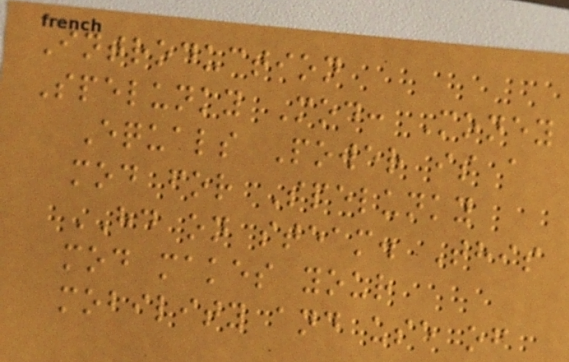Introduction
Spelunky Mod: Money
Equals Power is a
mod for Spelunky
HD on steam. This
mod makes your
mobility and use of
